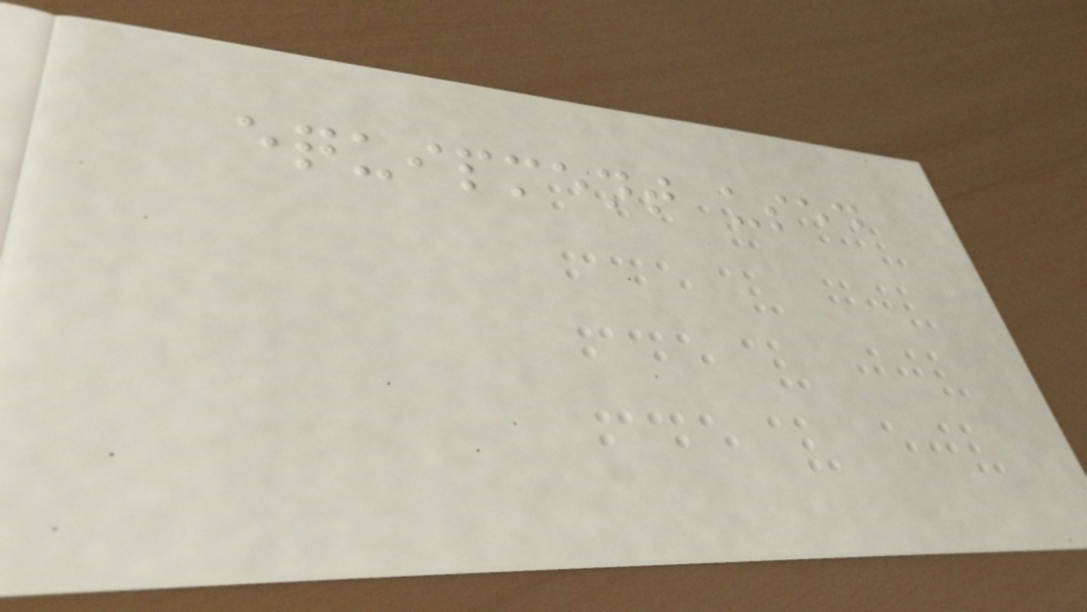equipment used
